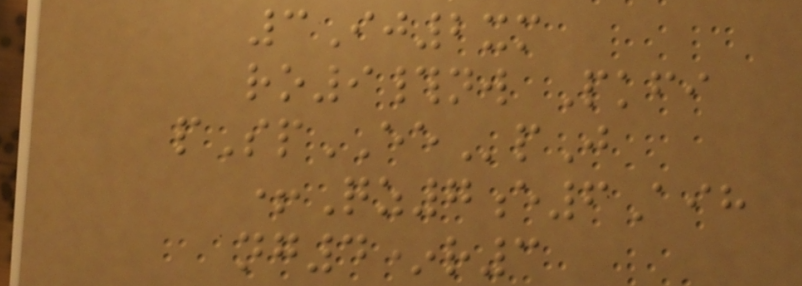3Ij2xm
ro9#nw Pkfi
pSpEEpJ
+Qz7e6Aih
ng4*r3
